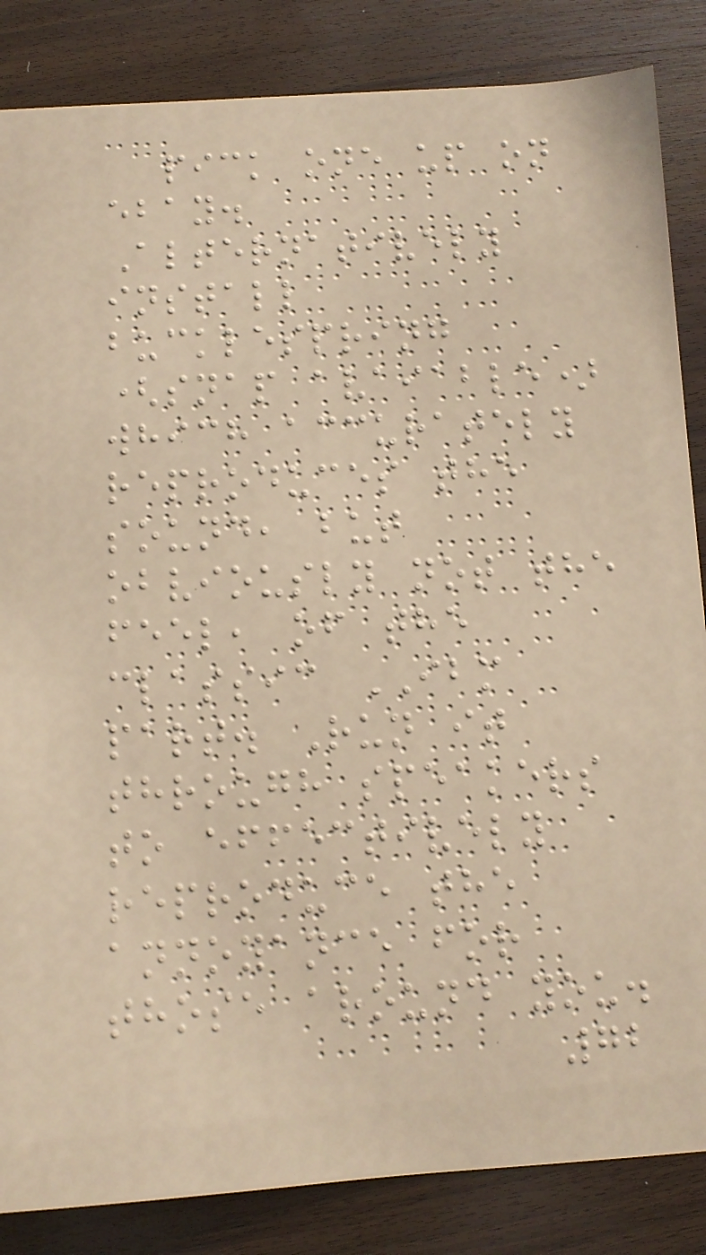pick one up on
ebay.
Alternatively
install
bucklespring
(snap avaiable)
which accurately
reproduces the
sound, but
obviously not the
feel, of the
classic IBM
part. Run it
through speakers
to effectively
reproduce the
annoyance for
those around you.
72
